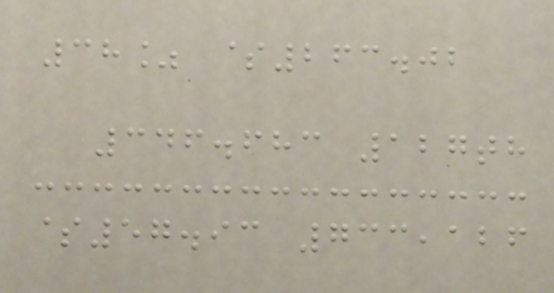38% $263.02
346.683 127th
$57.93 733,126
